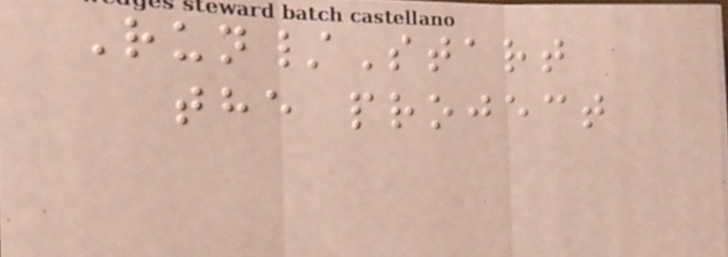Run/Start
the project
